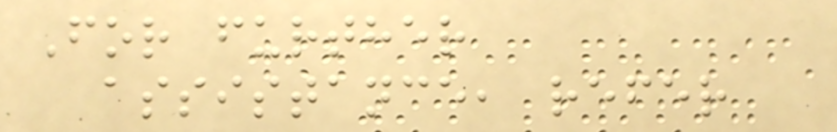For further
assistance, refer
